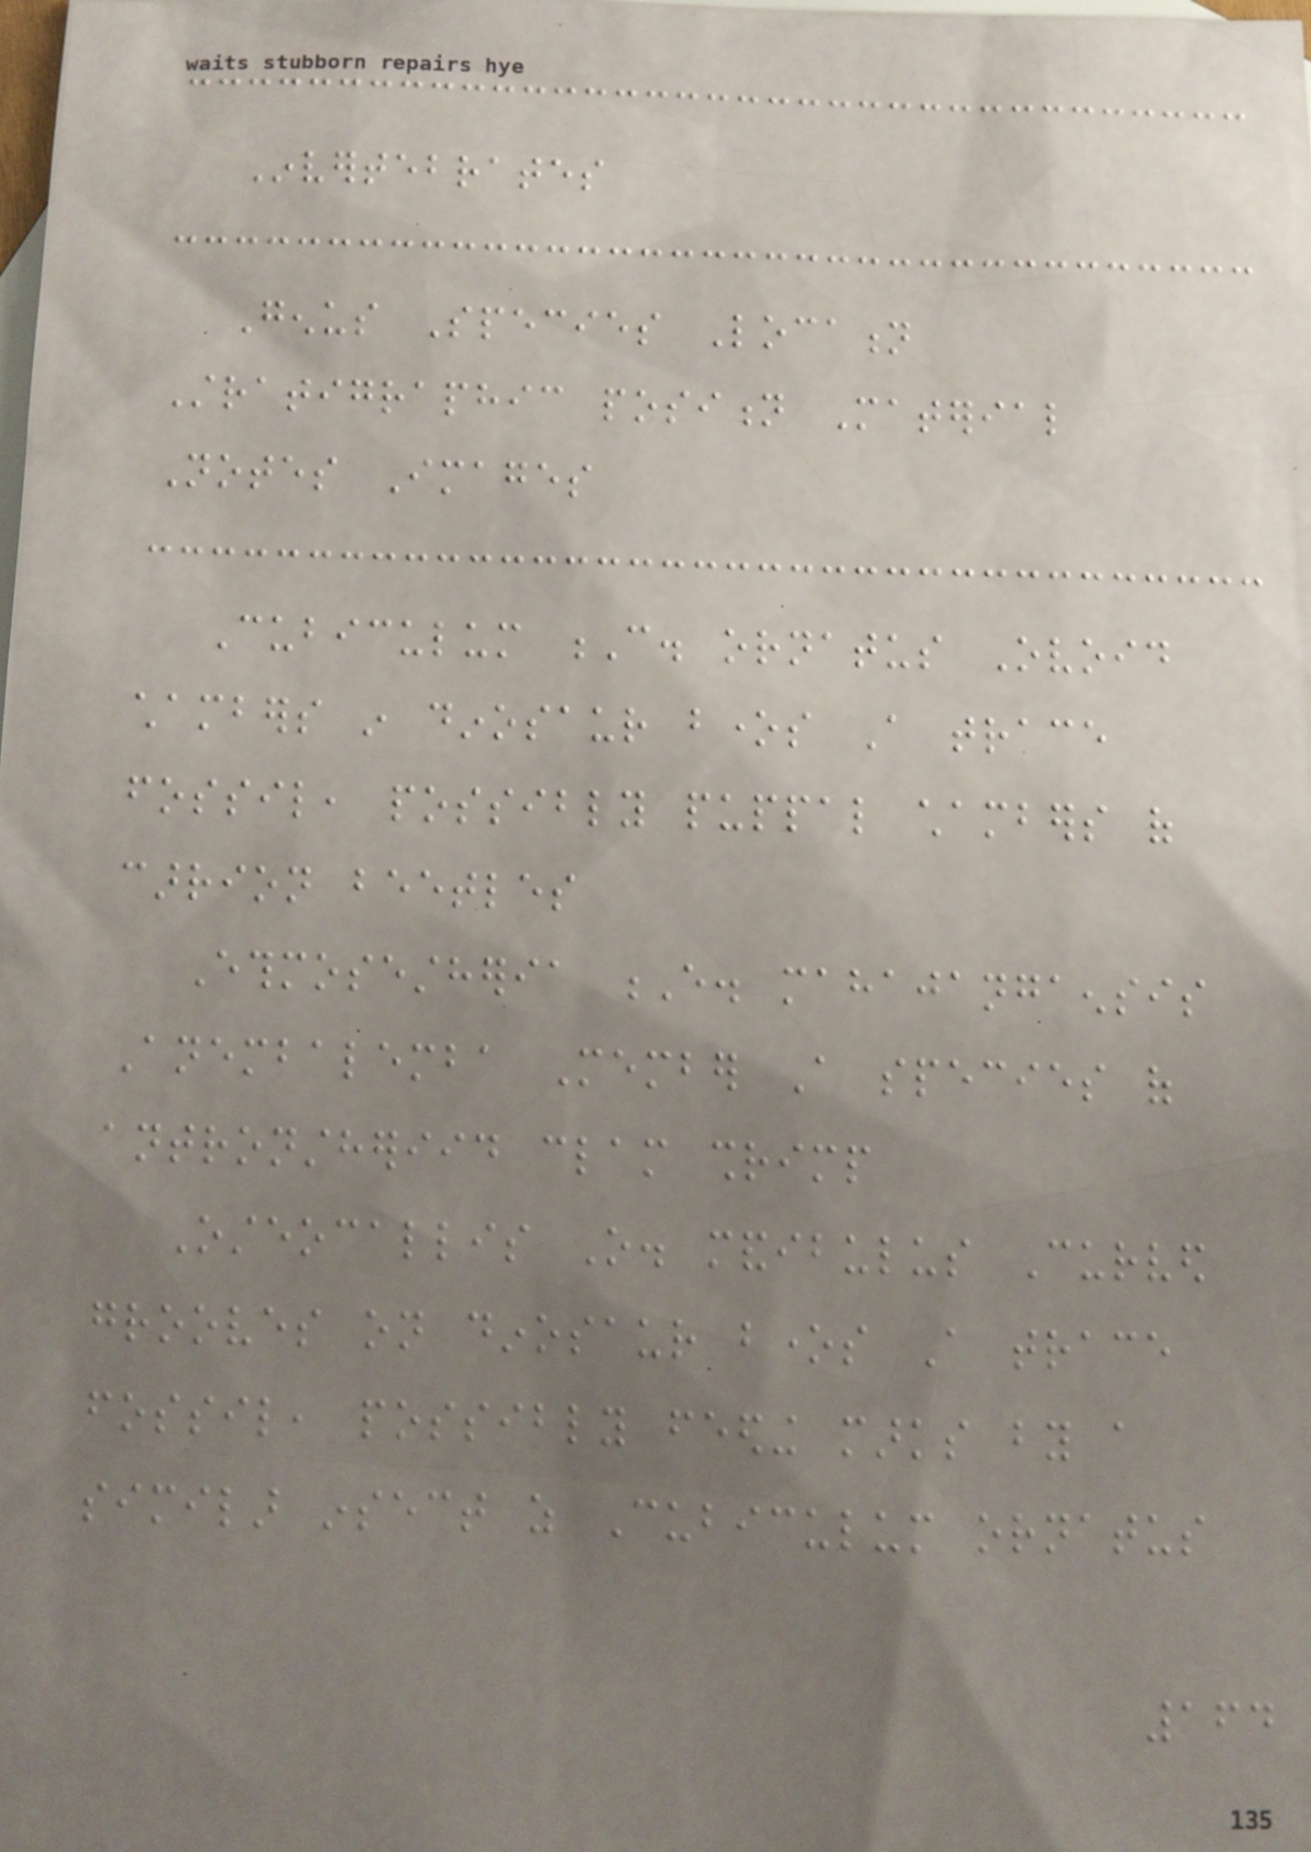Invertebrates
Genus Species Location
Stratigraphic position Material
Notes Images
Cubiculum C. ornatus Ovoid
chambers in dinosaur bones A trace
fossil, possibly puppal chambers of
carrion beetles
Ethmosestheria E. mahajangaensis
Anembalemba Member A species of
antronstheriid clam shrimp
Osteocallis O. mandibulus Curved
grooves on dinosaur bones A trace
fossil, possibly feeding marks by a
similar insect as Cubiculum ornatus
164
